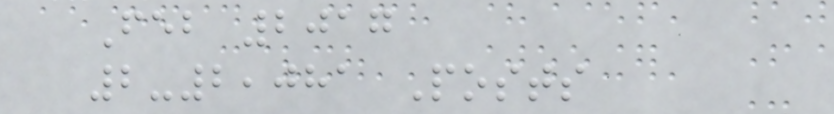Feb 2017
2-2,081 Posts
